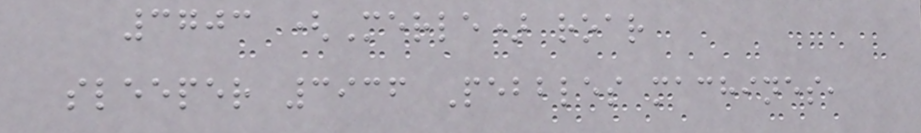3703 (Merle) roar
sleeper 3936 Pebbles machines,
